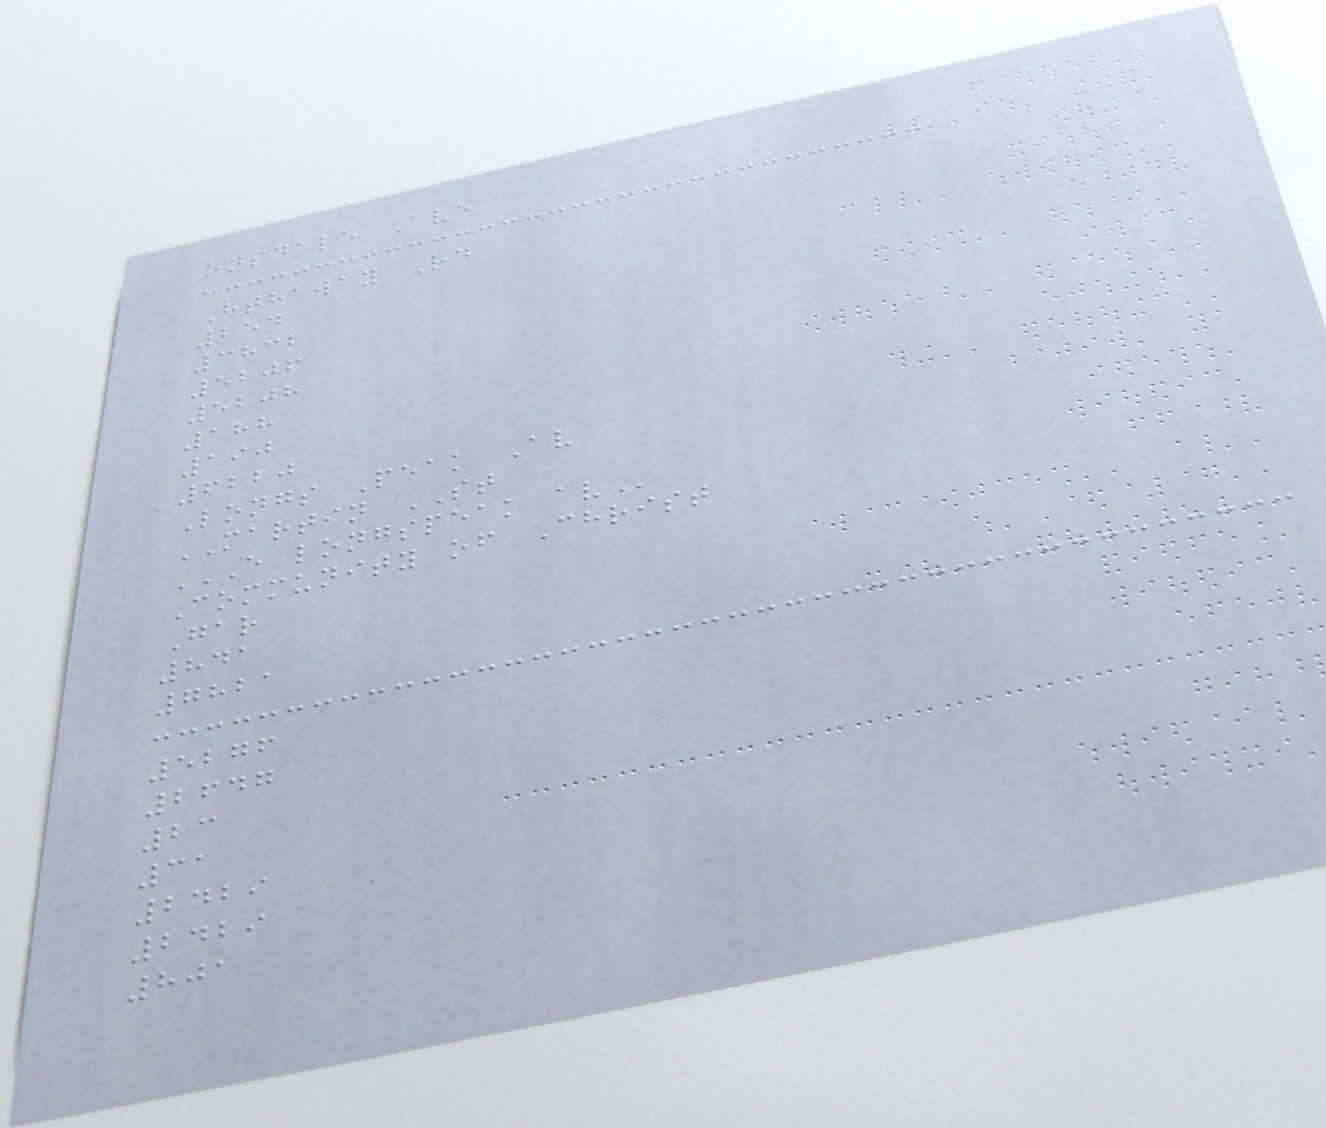onsdale Ave
Hthaway Rd
254
3832
5206
5208
188
190
6220
Longs Peak Av
MARTIN ST
E LONGSPEAK AV
Community of Christ
Gar
841
7821
5276
2647
23
31
2429
2429
801
